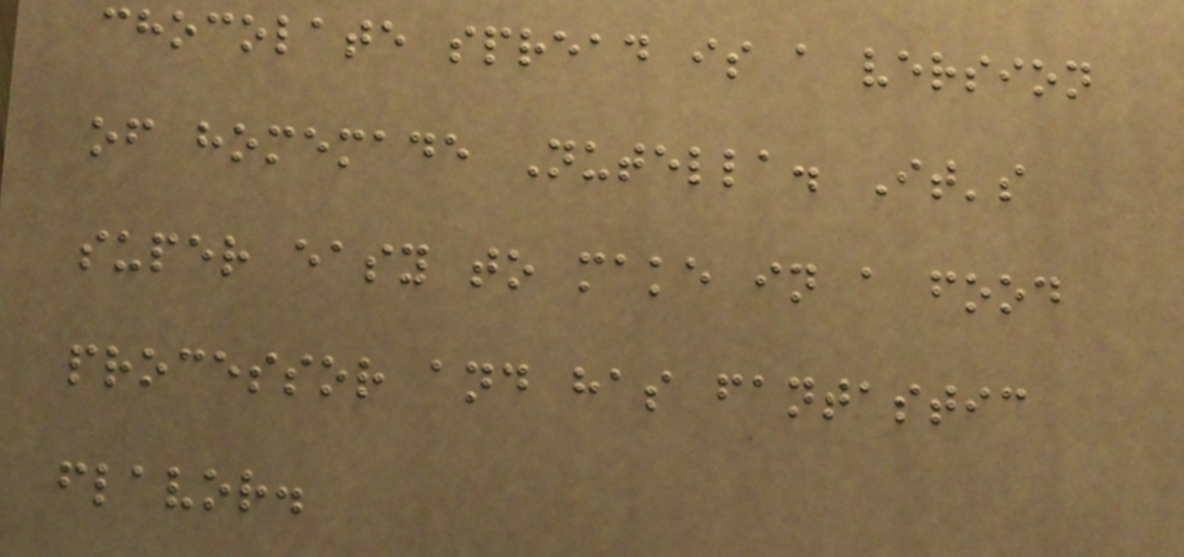chocolate spread is a version
of homemade Nutella. It's
super easy to make in a food
processor and has fantastic
flavor.
